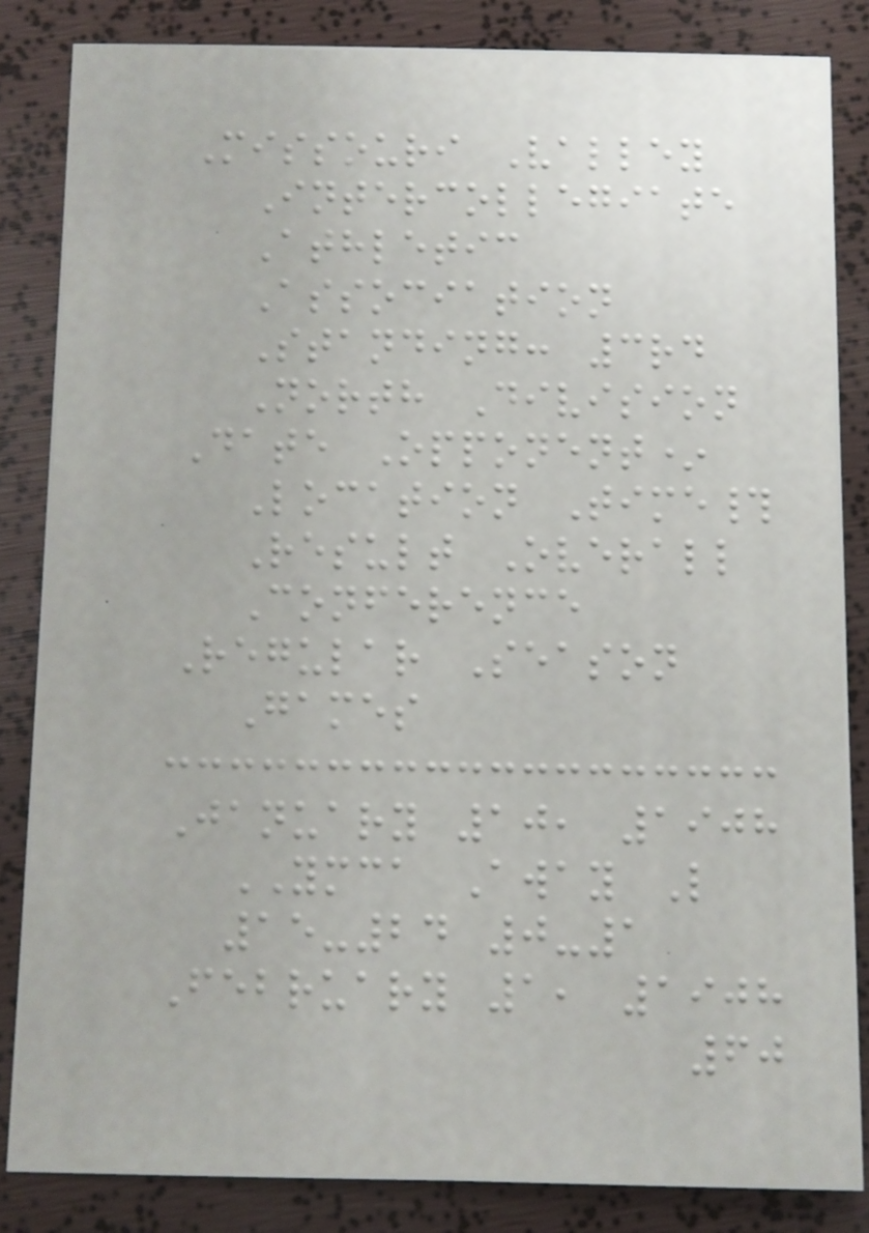Missouri Valley
Intercollegiate
Athletic
Association
Standing: 3rd
North Division
Date Opponent*
Location Time#
Result Overall
Conference
Regular Season
Games
January 10, 1908
YMCA Away L
15-24 0-1
February 1, 1908
60
